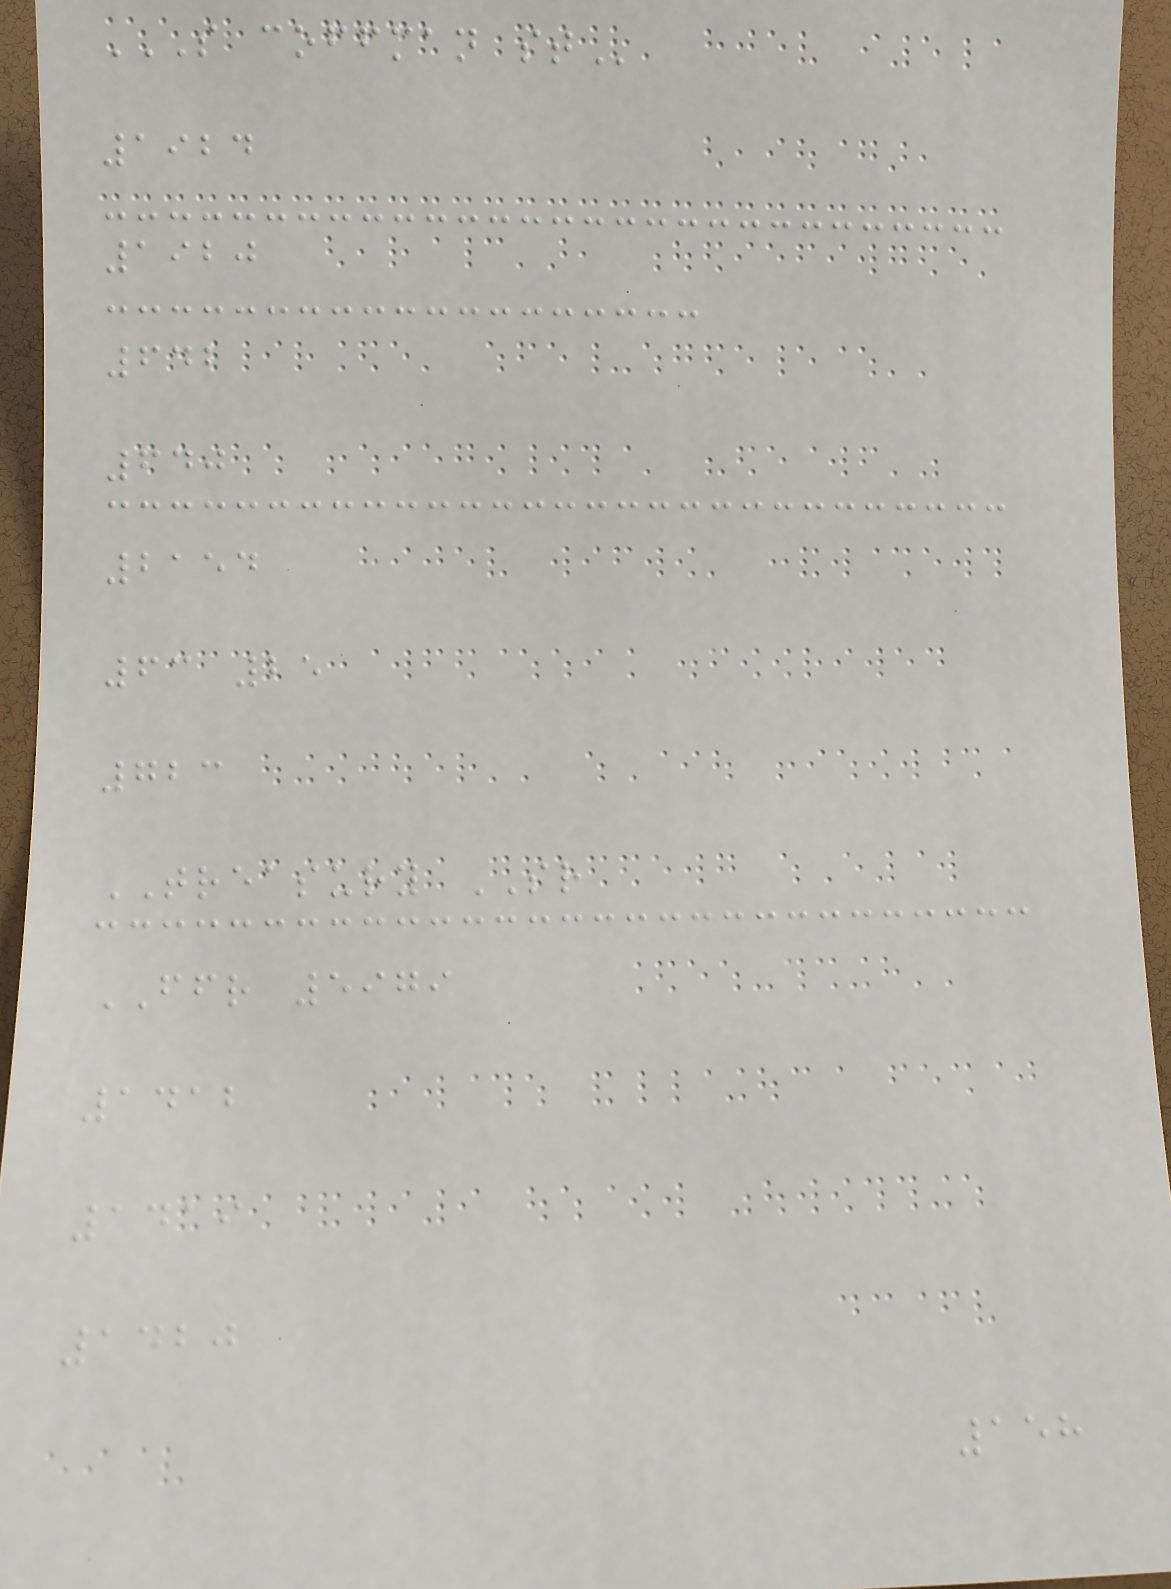S COFFMAN ST
1924
1920
642
640
2154
63 25
723
TREASURY SR
FFR 5979
1412
1419
1420
158
